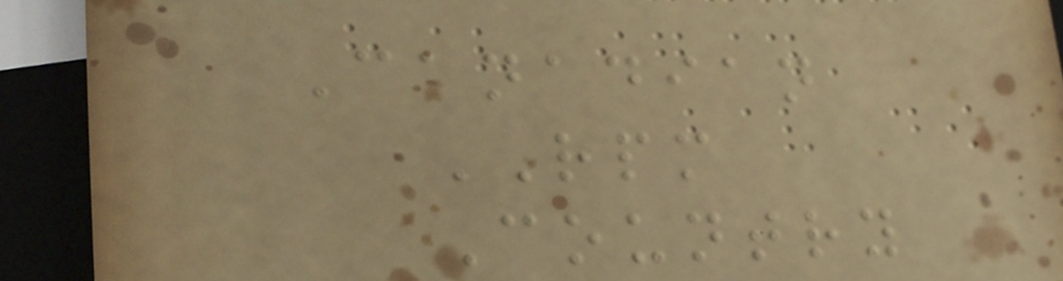Canadian
RPM
Country
